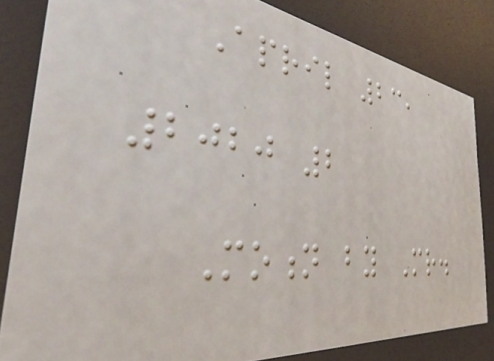April 23,
2020 2
Motion by Mr.
